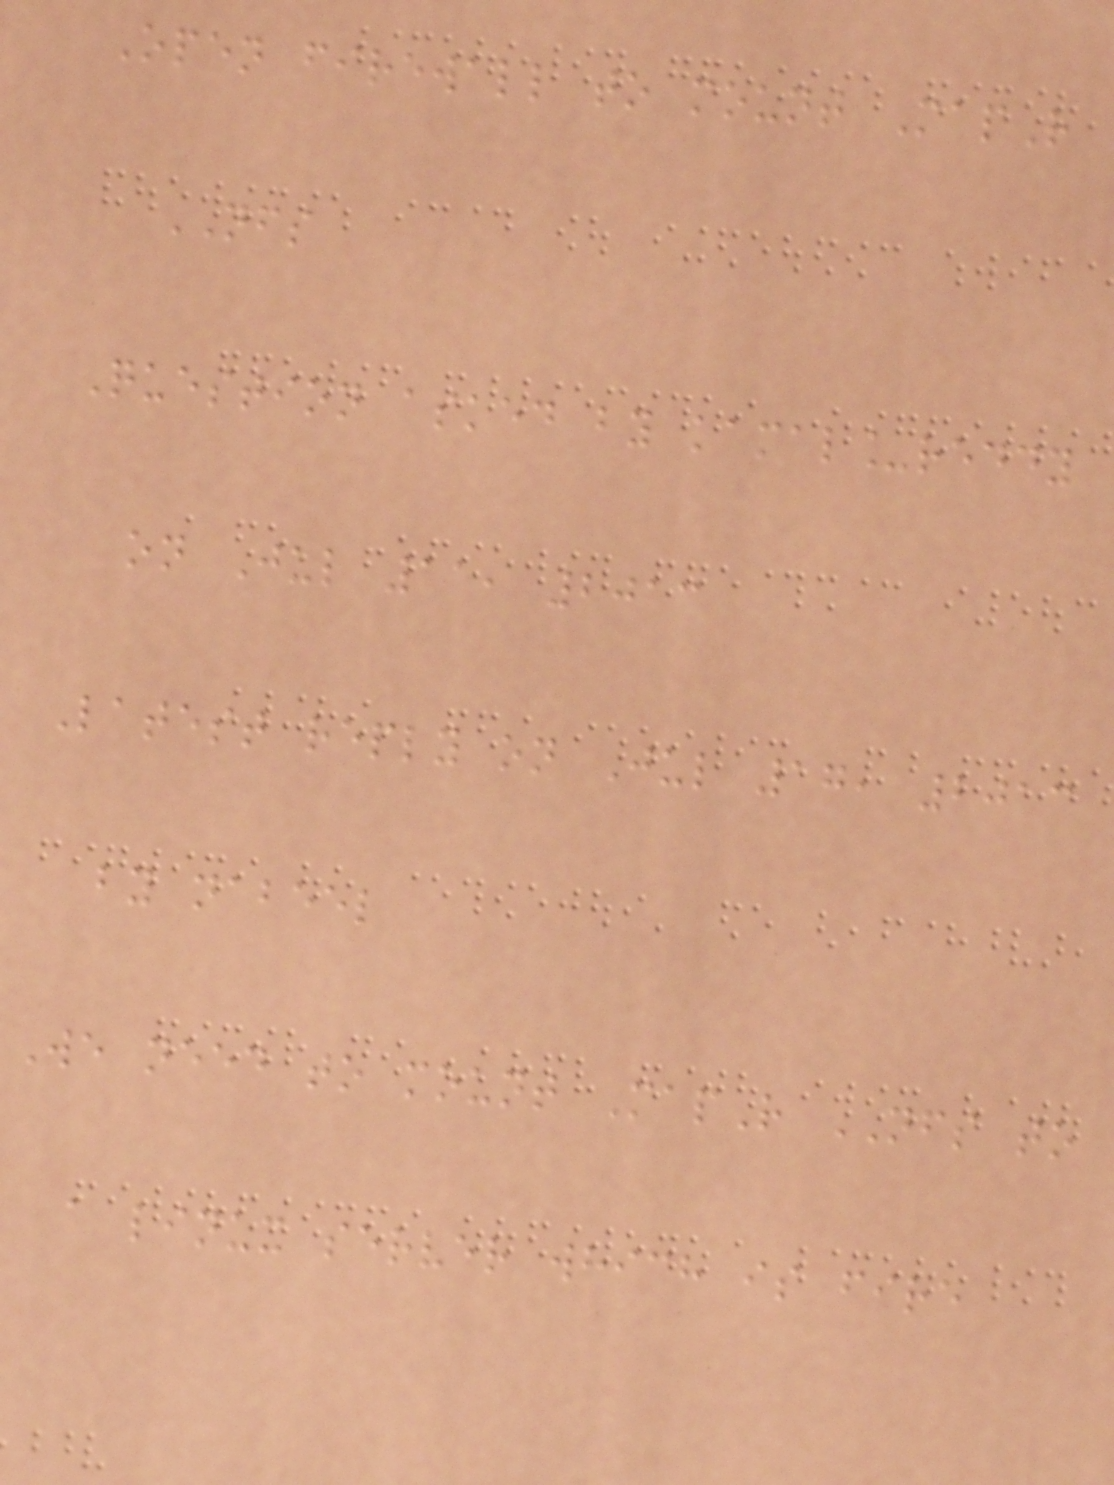Open firewall to mount MapR
NFS
Question asked by kamal_reddy
on Jul 11, 2013
Latest reply on Jul 17, 2013
by nabeel
We need to mount MapR NFS to
a linux server which is fire
